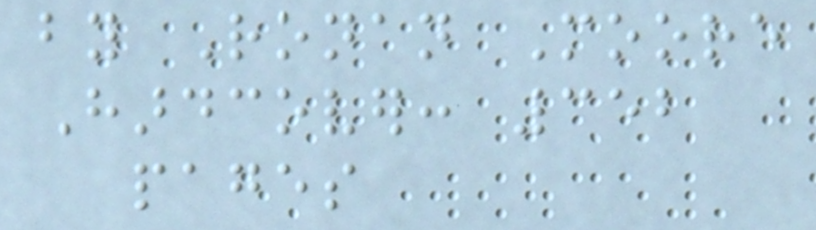by Ronan Moore
Hardcover: 352
pages
